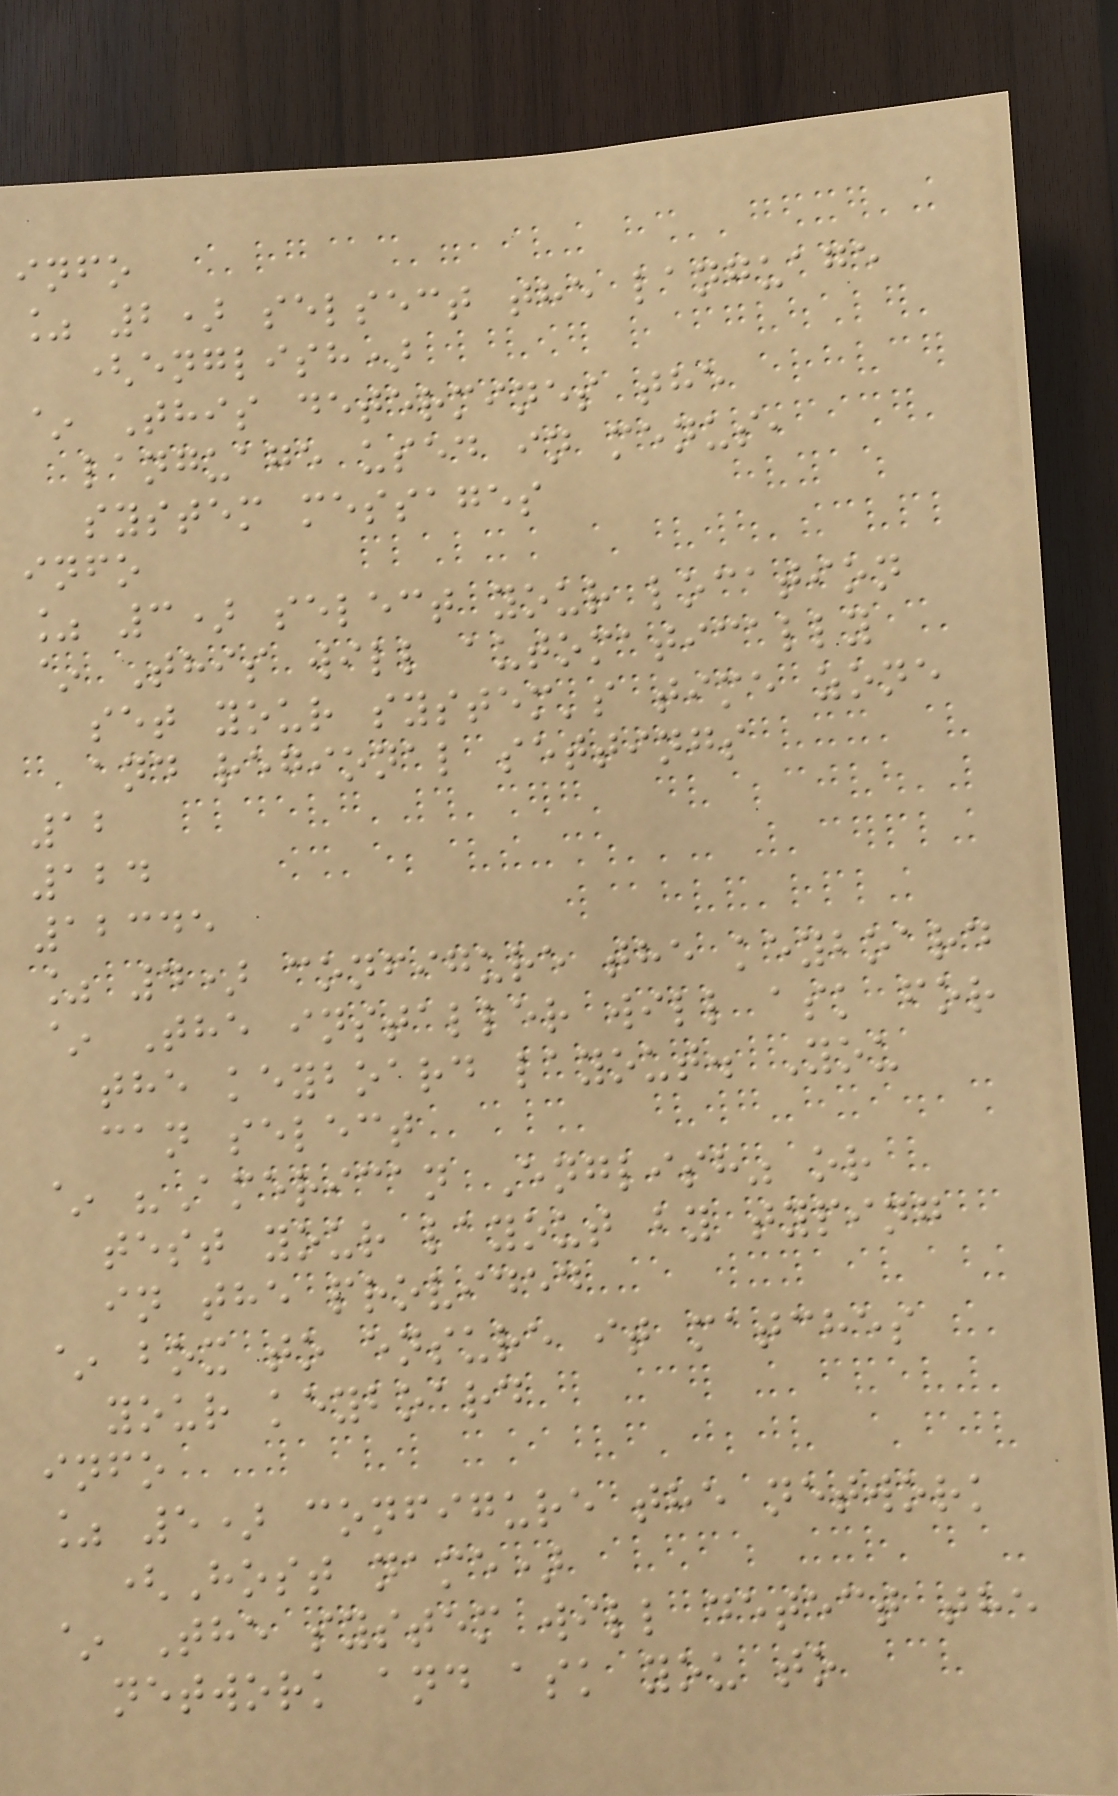info
% 2) selsect the language
(english)
~ This determines the
language used in menus,
system messages
info
% 3) select your location
~ This will automatically
set your system's time zone
and regional settings
12
124
12345
% 4) configure the keyboard
~ The installer will ask for
the keyboard layout. You
can select
~ "American English" or
test your layout by typing
in the provided
~ box to ensure it matches
your keyboard
info
% 5) configure the network
(Host name)
~ The system will detect the
network and ask you to
